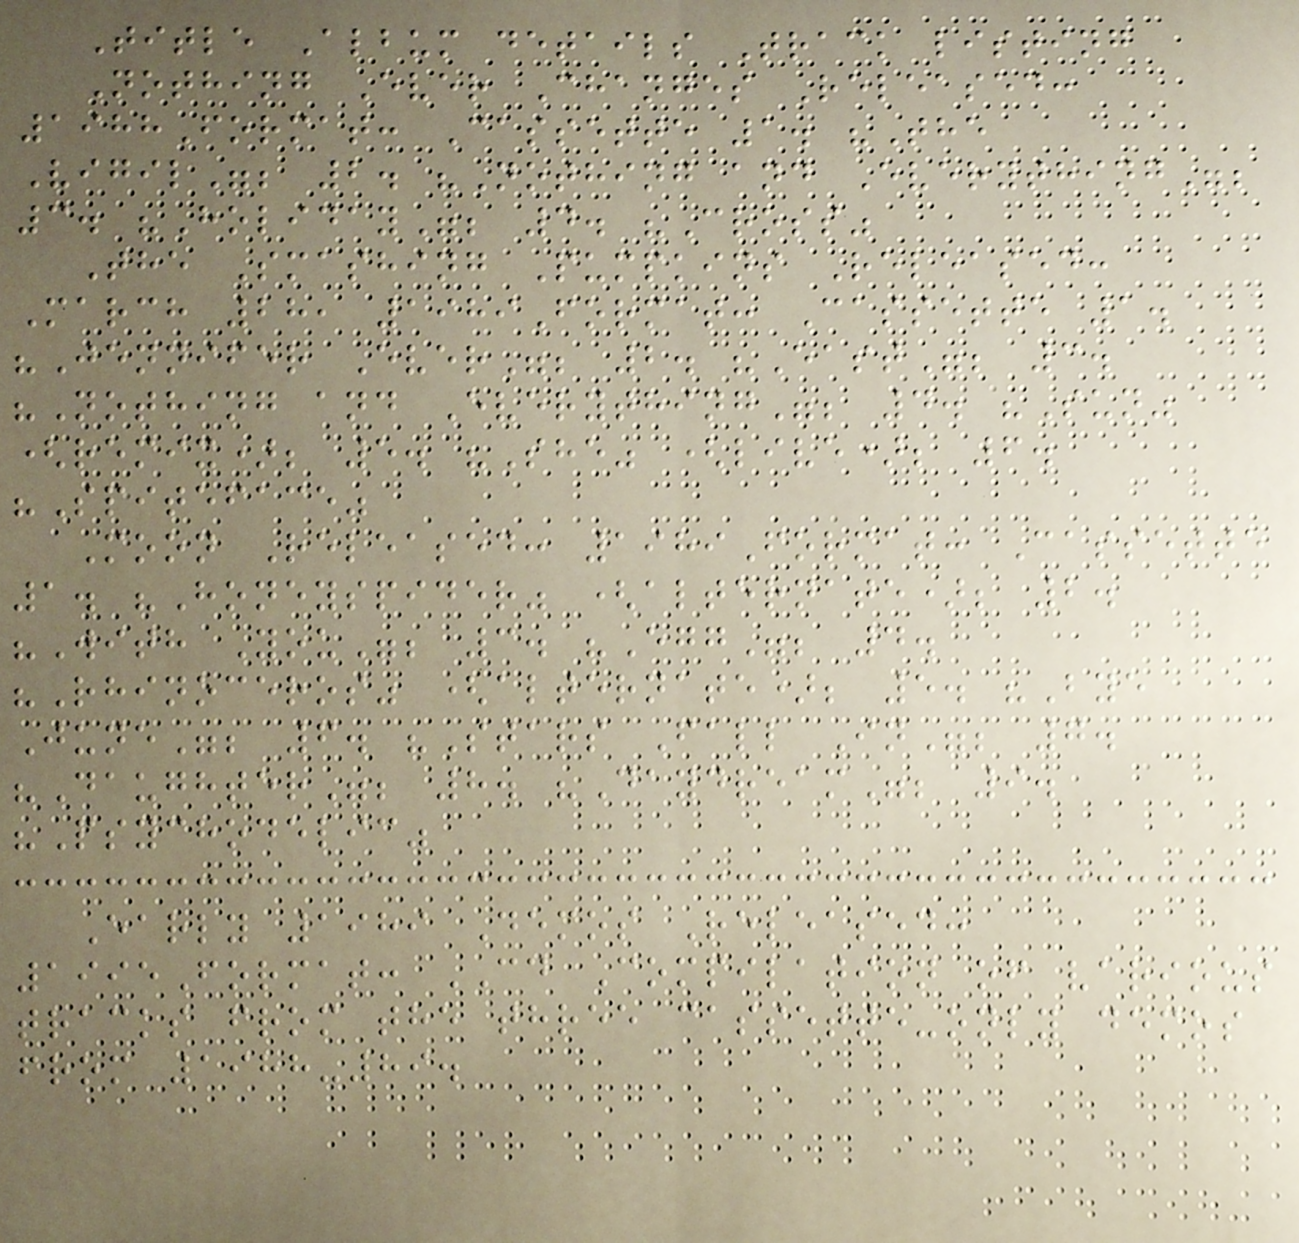Title Album details Track listing
Nothing Ever Changes Released:
1988Format: Cassette 1. "The
Vigil"; 2. "Nothing and Everything";
3. "Holiday"; 4. "Cross"
The Smashing Pumpkins Released:
March 28, 1989Format: Cassette 1.
"Jennifer Ever"; 2. "East"; 3.
"Nothing and Everything"; 4. "Sun"
(remix); 5. "She" (live); 6.
"Spiteface"
Moon Released: 1989Format: Cassette
1. "Honeyspider" (alternate); 2.
"With You"; 3. "Egg"; 4.
"Rhinoceros" (alternate); 5. "Bye
June"; 6. "Stars Fall In"; 7.
"Daughter"; 8. "Daydream"; 9.
"Psychodelic"
Early 1989 Demos Released:
1995Format: CD Compilation of various
tracks from the three cassette-only demos
from 1988-89.
